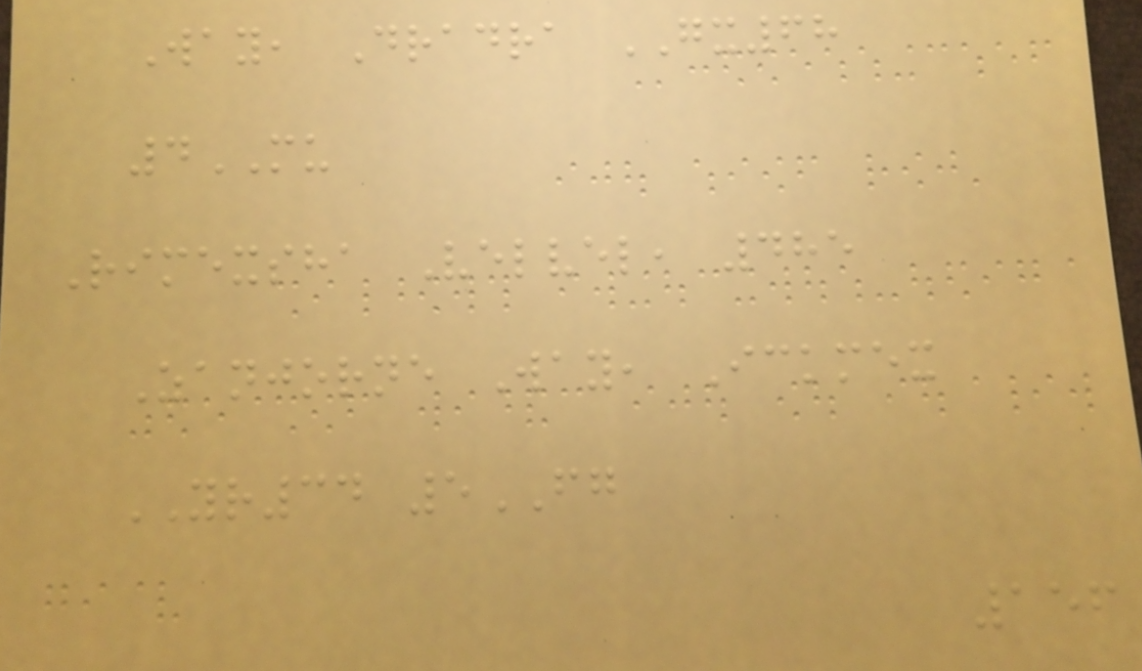Way, Dradra GX68
4MU
Rimexsha Velvel, 485
Zanjorne Way, Ickmex
YR34 5FG
156
